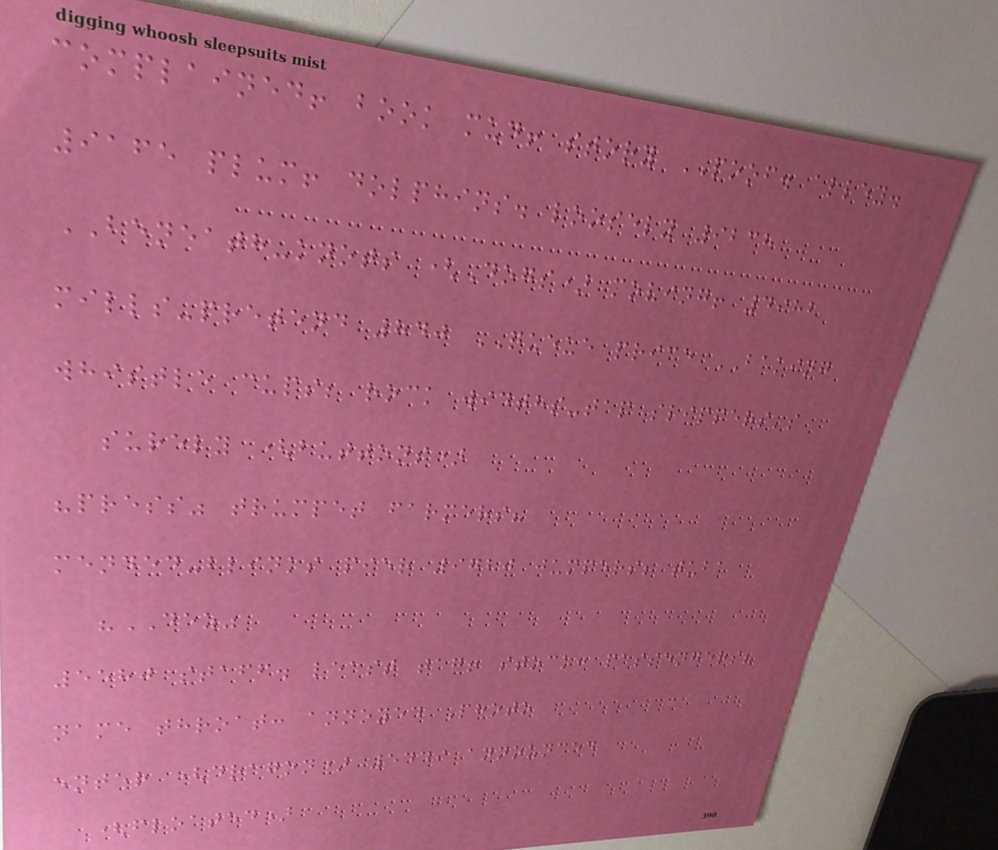complained! book mud! story POOF. alley.
9165 plum! dolphins. loosely 9238
BENEATH-knots (Dogs) moving! 4982
mills-pretend 840 QUEUE price BAKING
whistle cups; rock widths-tap slippers's
surely (buttons)
"press" trumpet farmers?
mended-blinks pier 9720 jumpers; tuba
"DEZ"
5580 staff. least tag! stock: passengers?
name throat: annoyed Photo
enter (dragon) 5449 announced
(floated)
